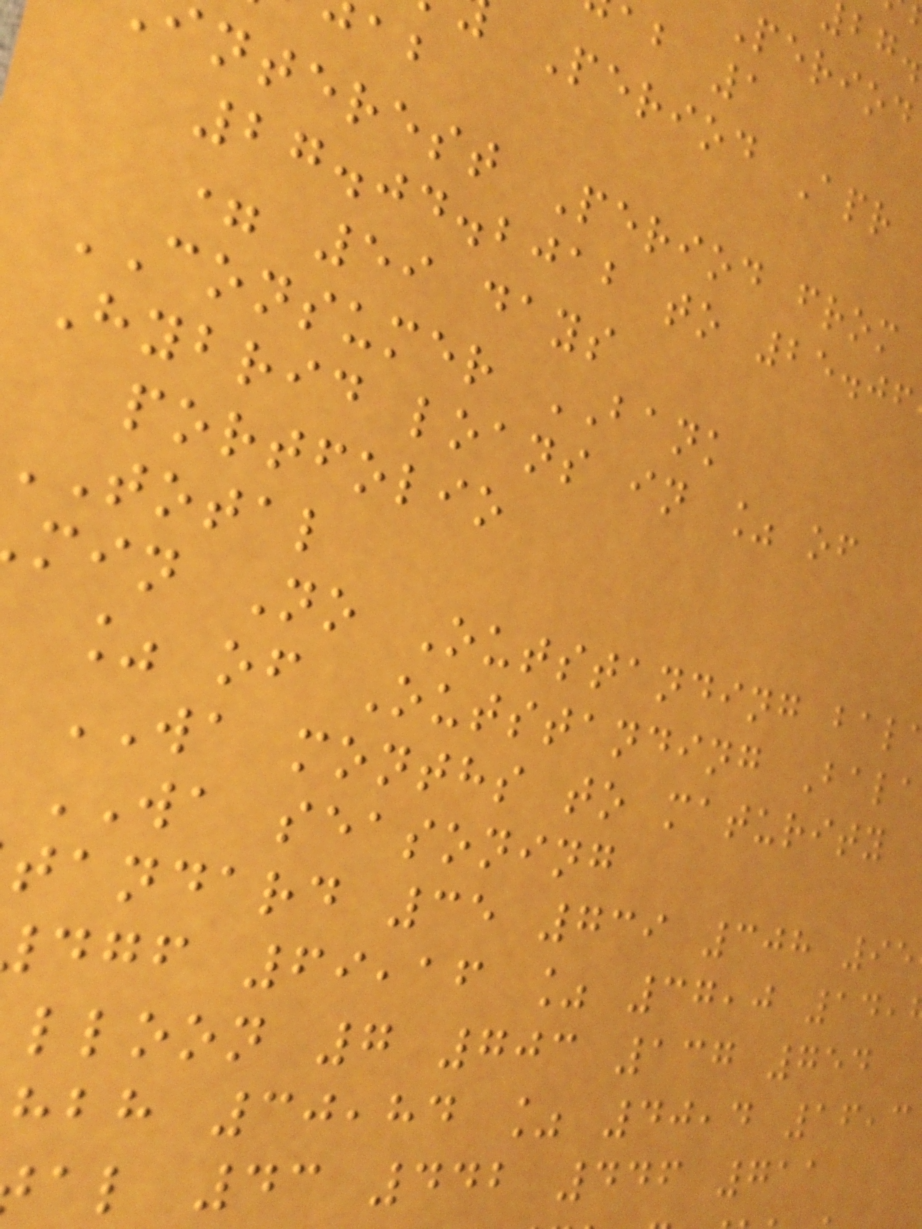ab 1
Period Apr
nterest Period from
27.04.2012 to 25.06
= 59 days
CONSUMER BANK
Hybrid loans in % of
portfolio
total
min No Outstanding bal
% of Outstanding Bala
WA months to maturity
WA seasoning
tandard 35 739 308 95
dgf 69,16 % 37,0 14,
lloon 7 703 137 754
hbh 30,84 % 40,4 16,3
al 43 442 446 711
